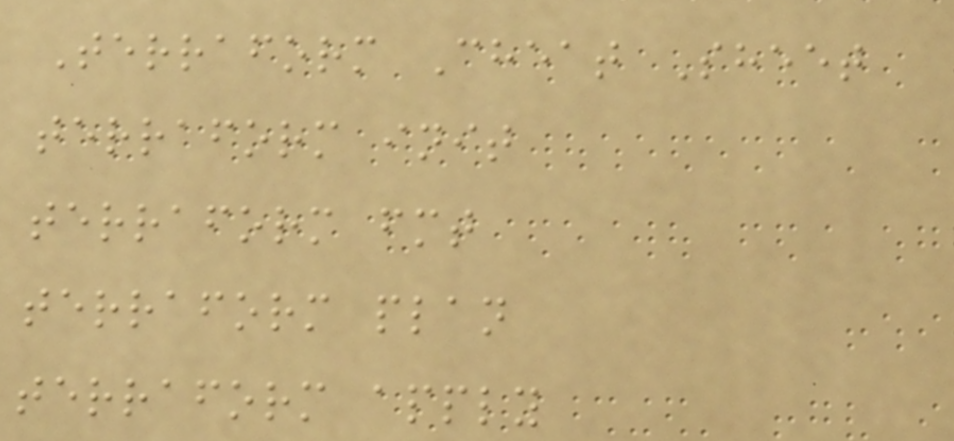Terraform Cheat Sheet
terraform init
terraform fmt
terraform plan
terraform apply
